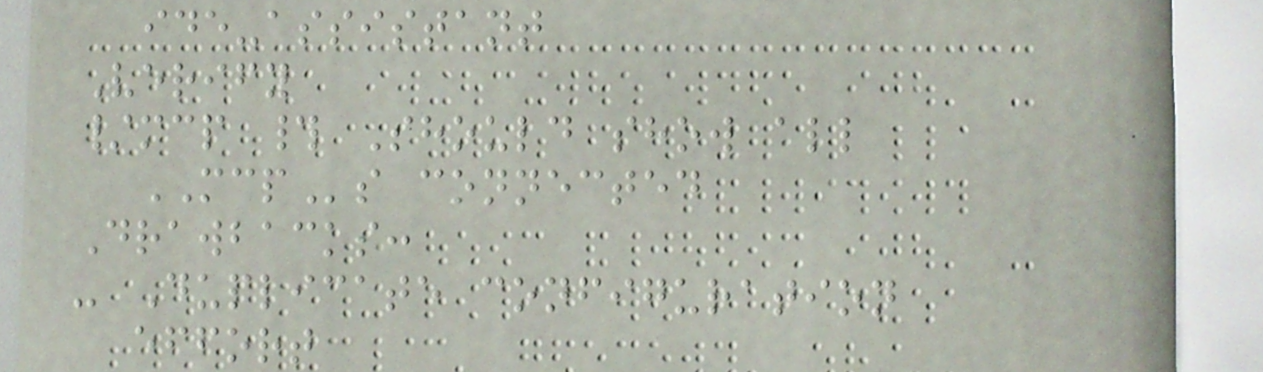ide-assistant
Verify
/mcp # Should show all
MCPs connected
Drawbacks:
- Duplicate configuration
effort
